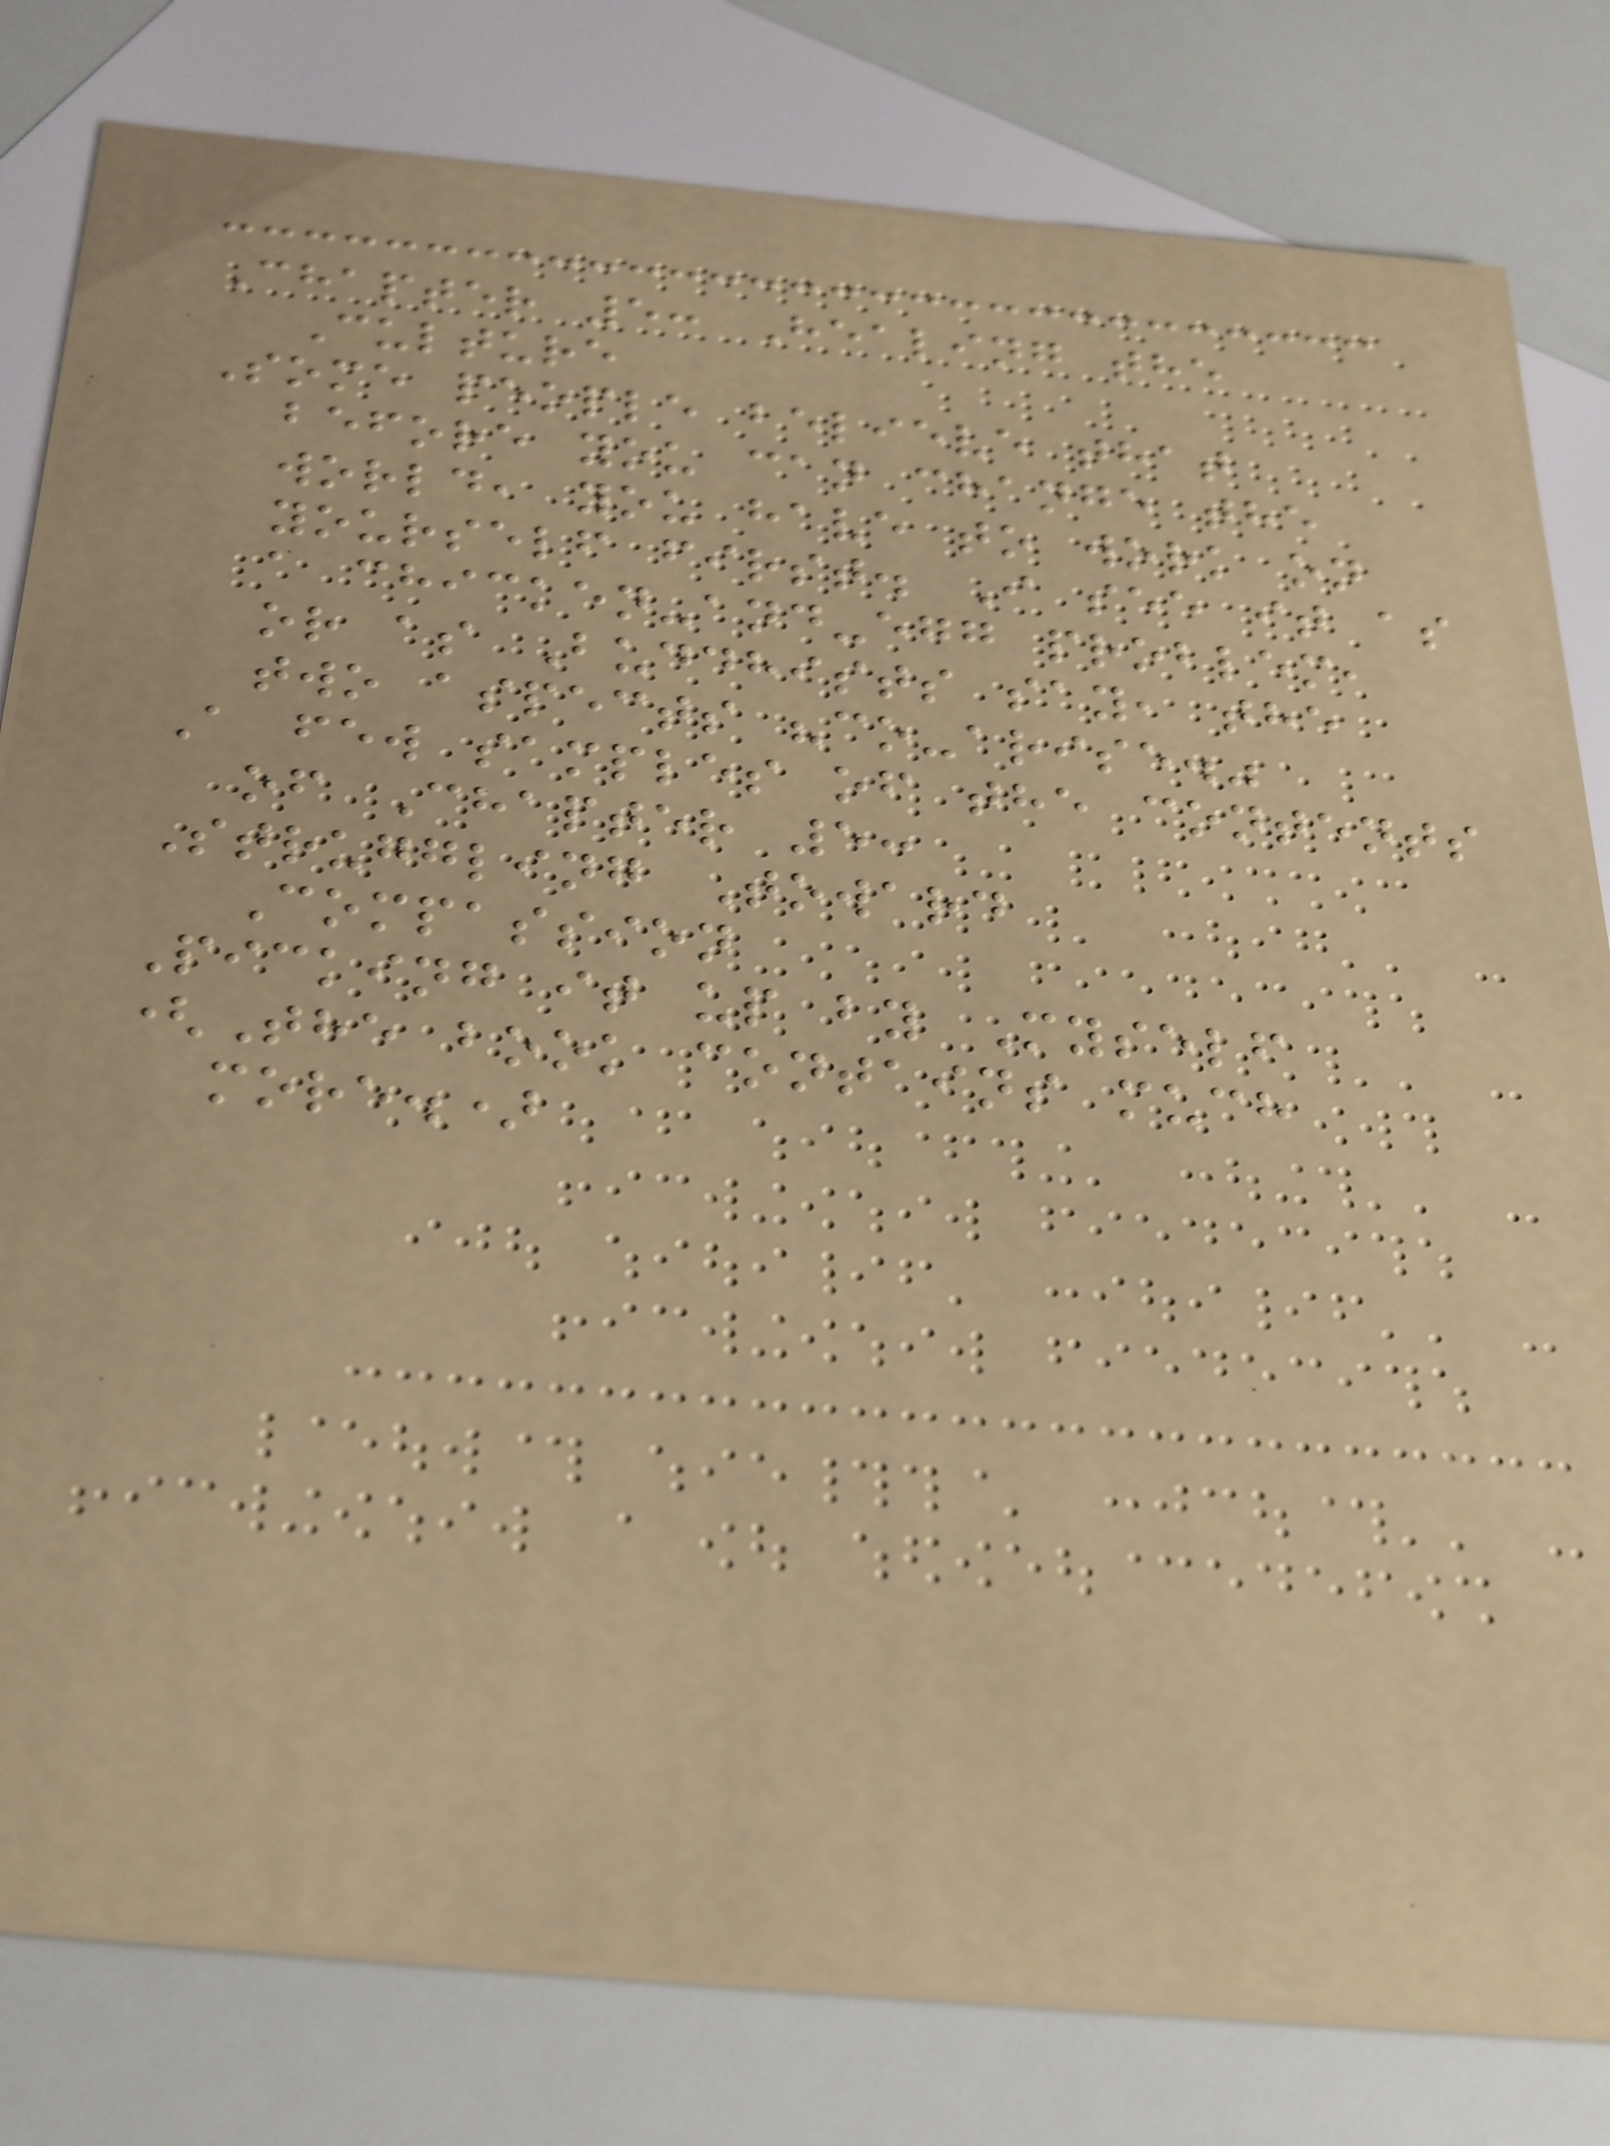Chapter 5: Healing the
Culture
Some people believe that
before you can change the
world, you have to work on
yourself first. I see it as
a chicken-and-egg problem,
or as Buddhists say, the
two aspects "co-arise."
A few samples of the contents
of Chapter 5:
Struggling Toward
Compassion
Picking it up by Myself
(The book contains much
more.)
